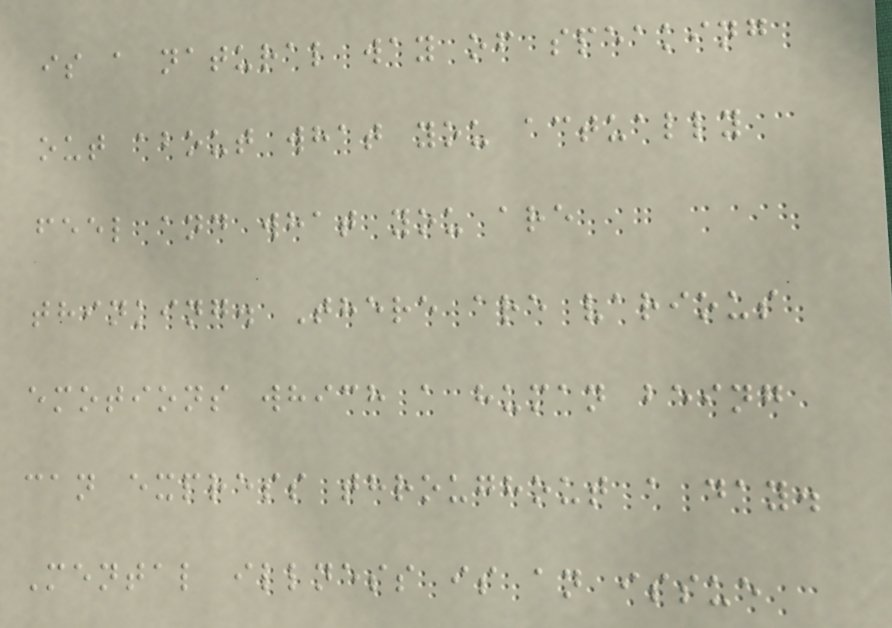is a natural way of speaking
out about what you actually
feel and what you are
thinking. There are various
emotions which a human being
can express throughout a day.
Mental illness is an issue
